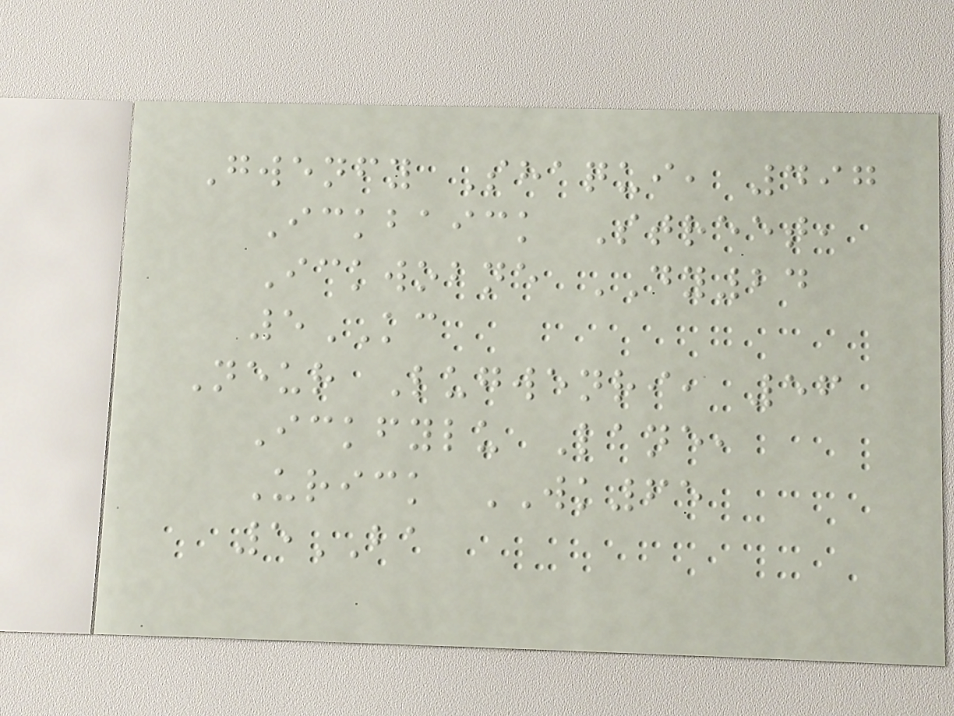Gwenfy Shaqui, 497
Ickbaick Street,
Ickwobne DY24
5KC
Neur Lugwenri, 56
Ickfylu Lane,
Urick WK65
5BA
